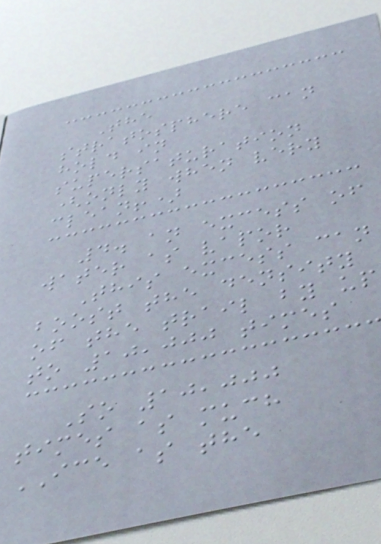The
stratosphere can
hold in
supersaturation
(only when very
clean!)
4. an excess of
water as vapor
This excess can
boost the density
of the trail by up
to 10,000 times
So 10,000
times as much
ICE as the
